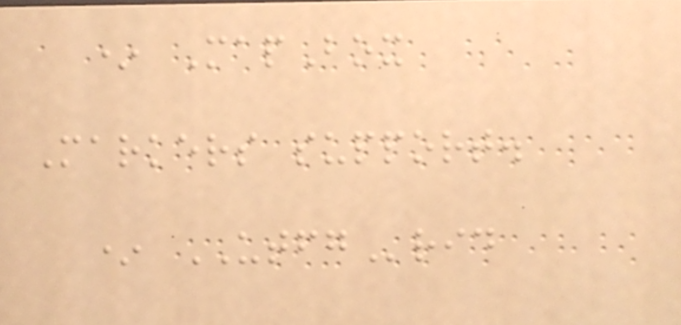* MapBox
Markers support.
* UTFGrid
